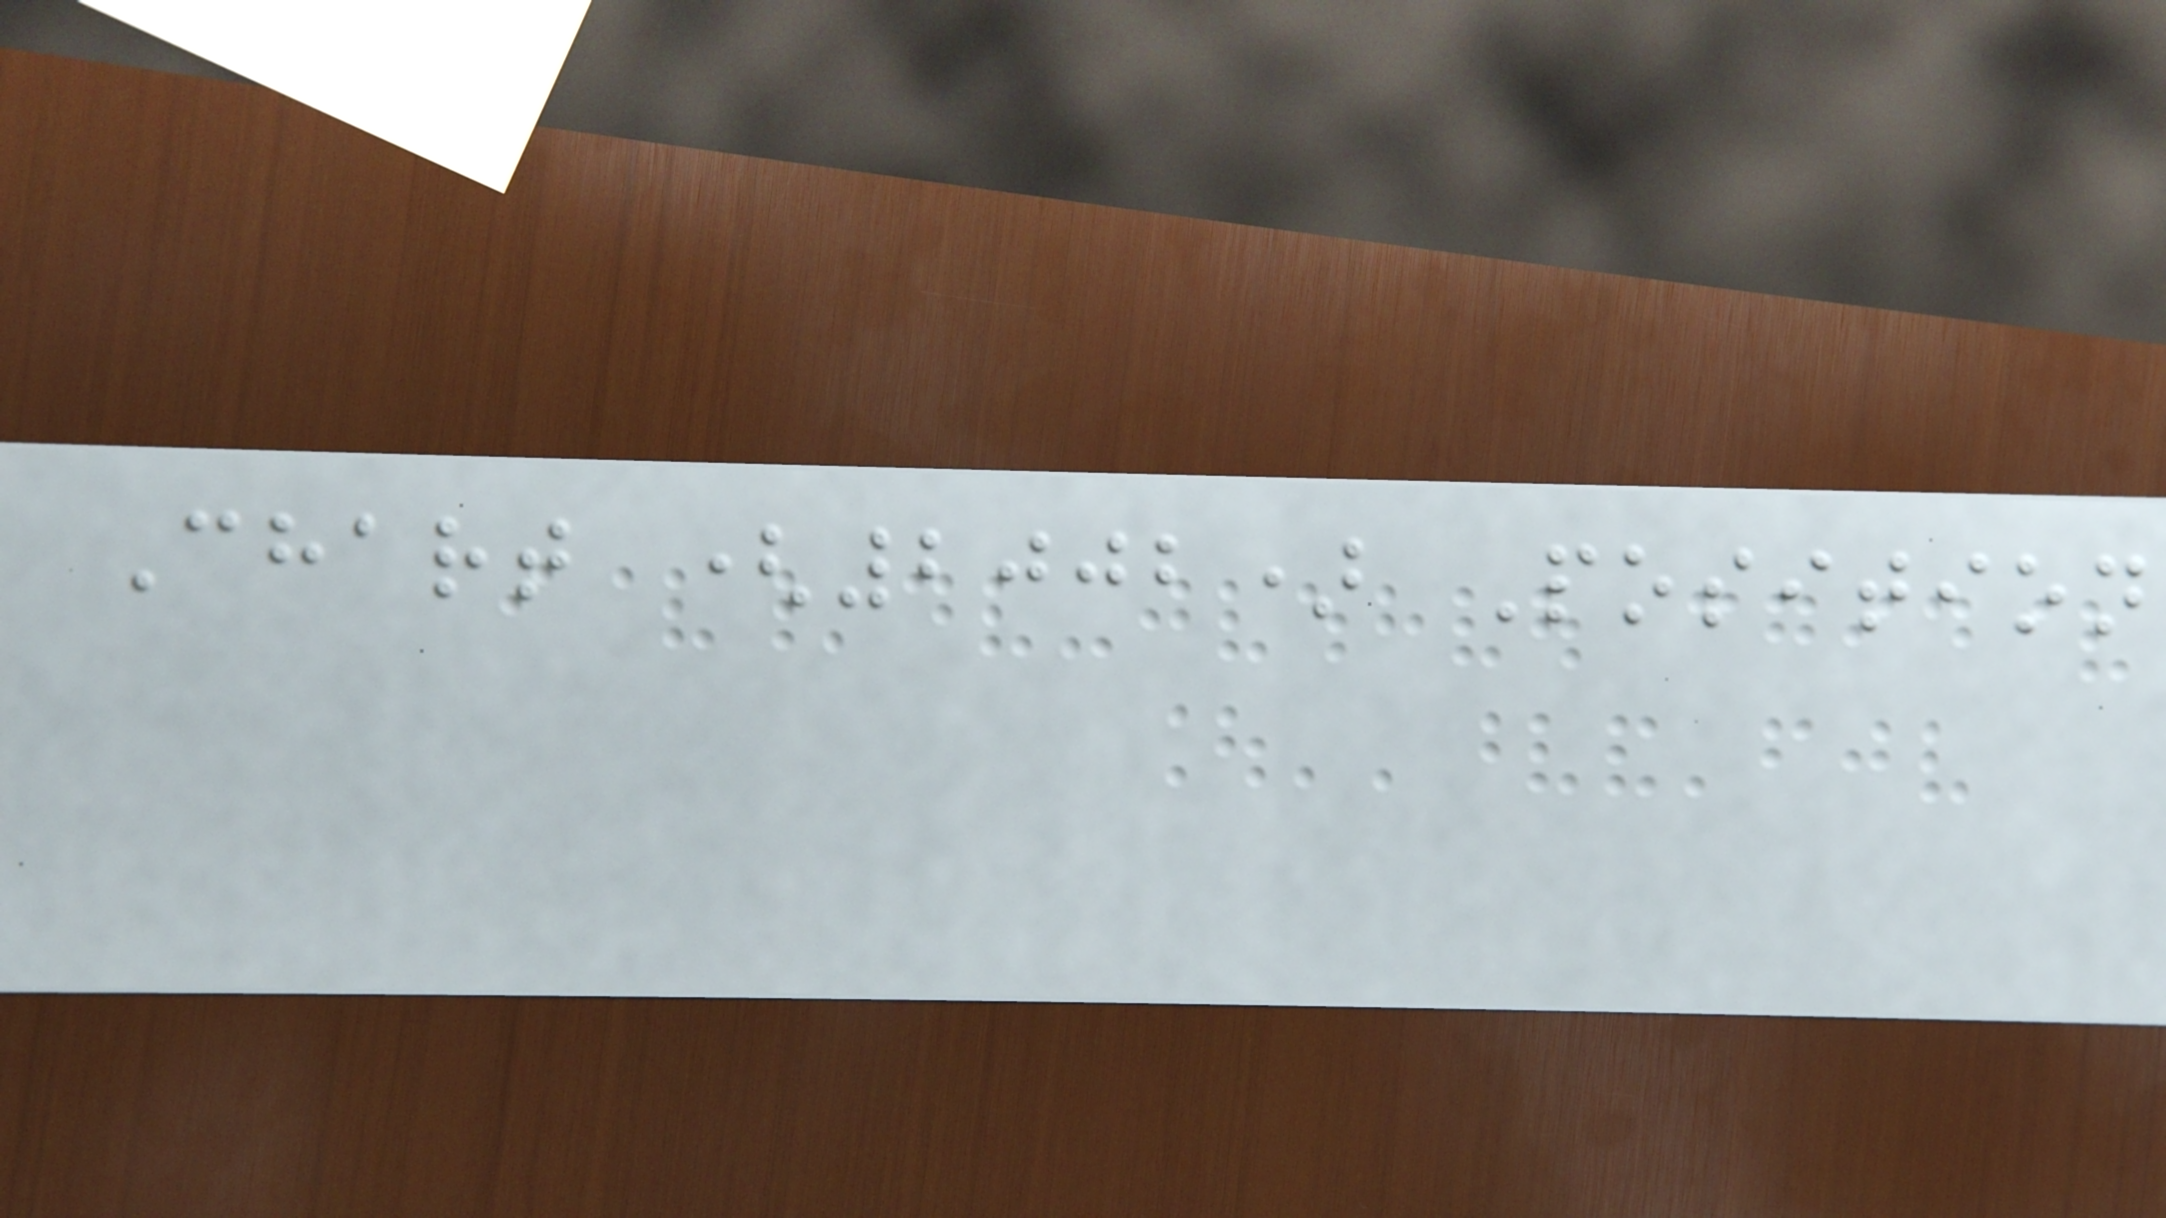Chart (2002) Position
